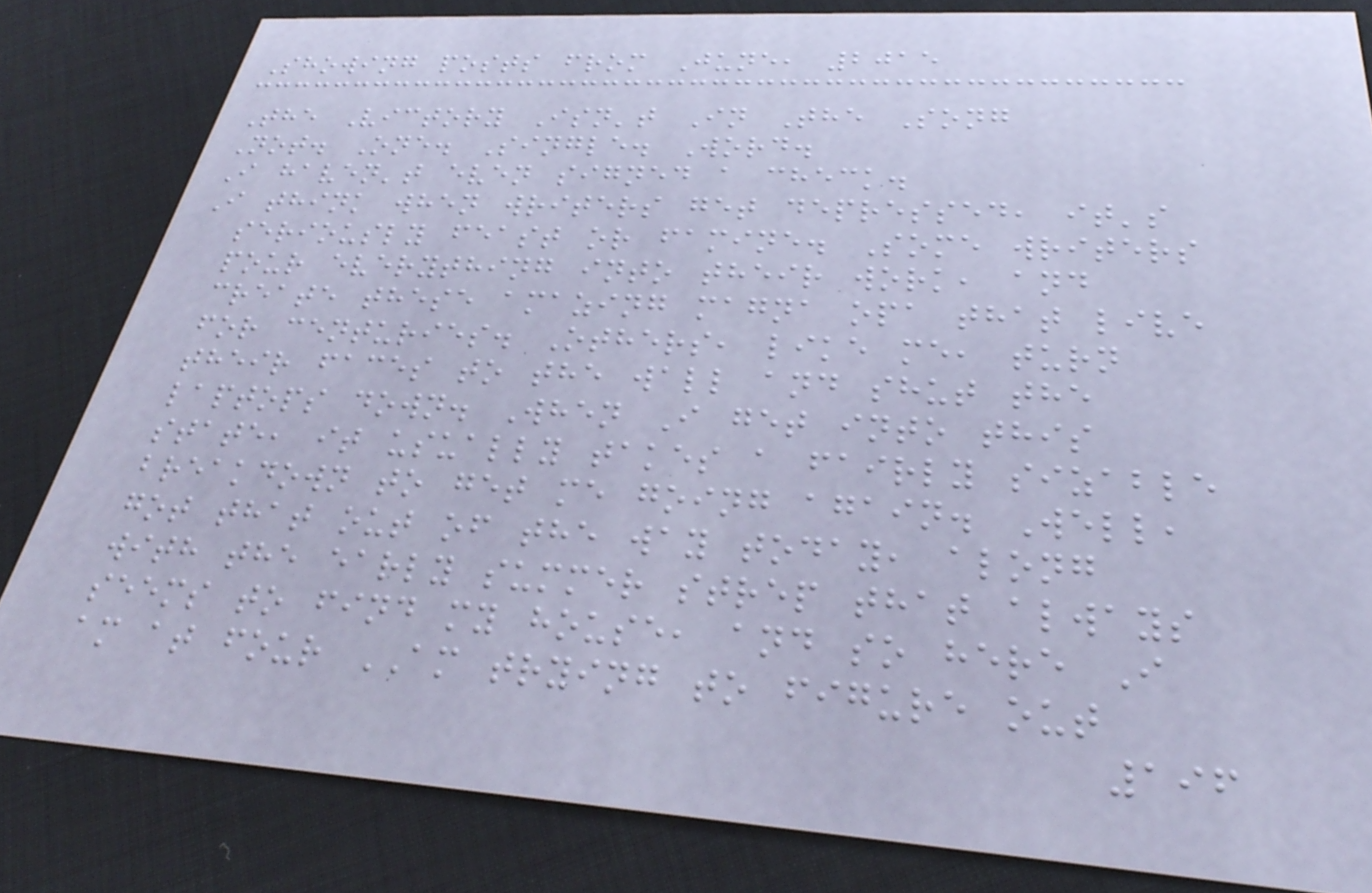Showing posts from June, 2015
The Victory Isn't In The Song
Not. One. Single. Word.
I haven't even signed a check.
I think when writers get depressed, it's
seriously feast or famine. Some writers
pour everything into their work, and
create these amazing magna opa that live
for centuries. Others, like me, turn
their faces to the wall and shut the
laptops down. When I get into this
state, it usually takes a fairly sizable
breakdown to get me going again. Well,
got that out of the way today, along
with the early summer strep that always
seems to find my house, and so here I
am at four AM trying to figure out
196
